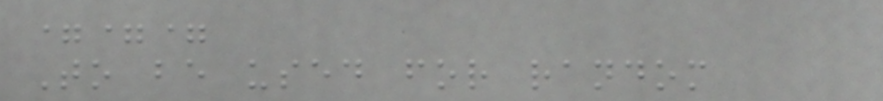===
To be used for random
